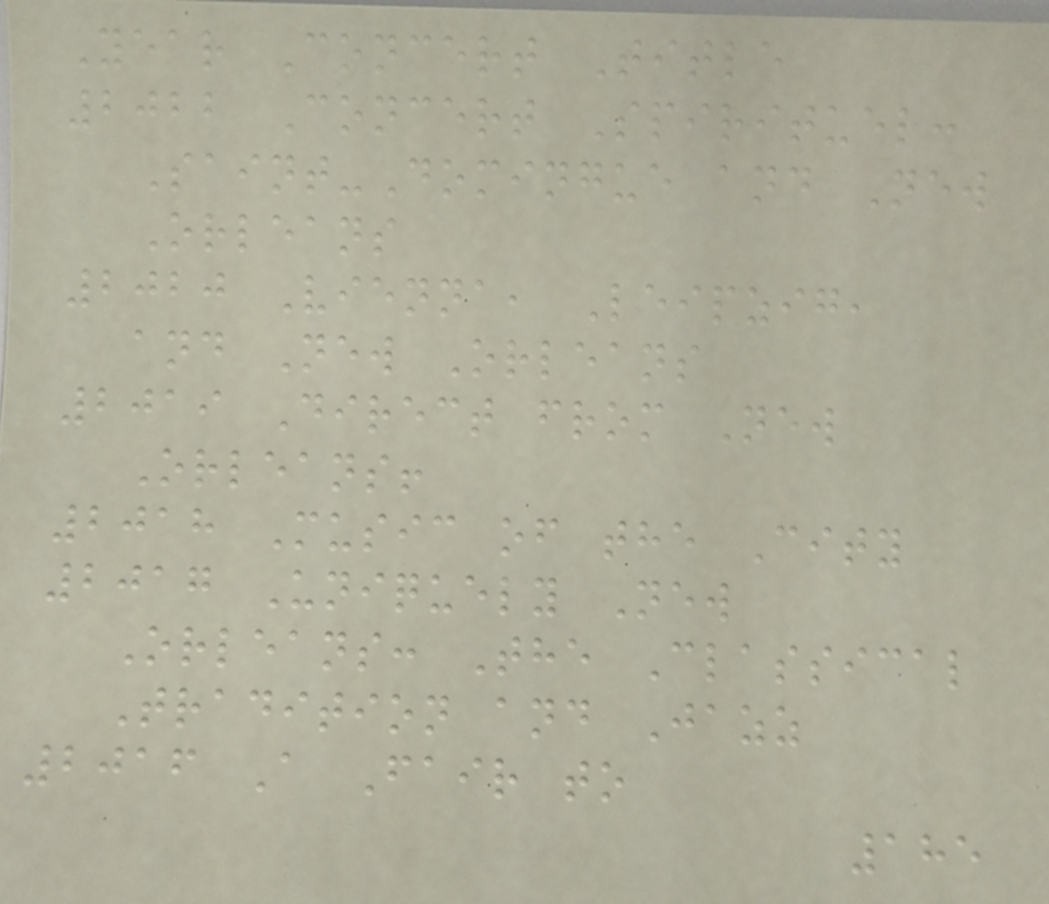Year Concert Title
2022 Concert Spirituel:
Saint-Domingue and New
Orleans
2020 Vienna, Leipzig,
and New Orleans
2019 Direct from New
Orleans!
2018 Music of the City
2017 Uniquely New
Orleans: The Classical
Tradition and Jazz
2016 A Fair to
185
